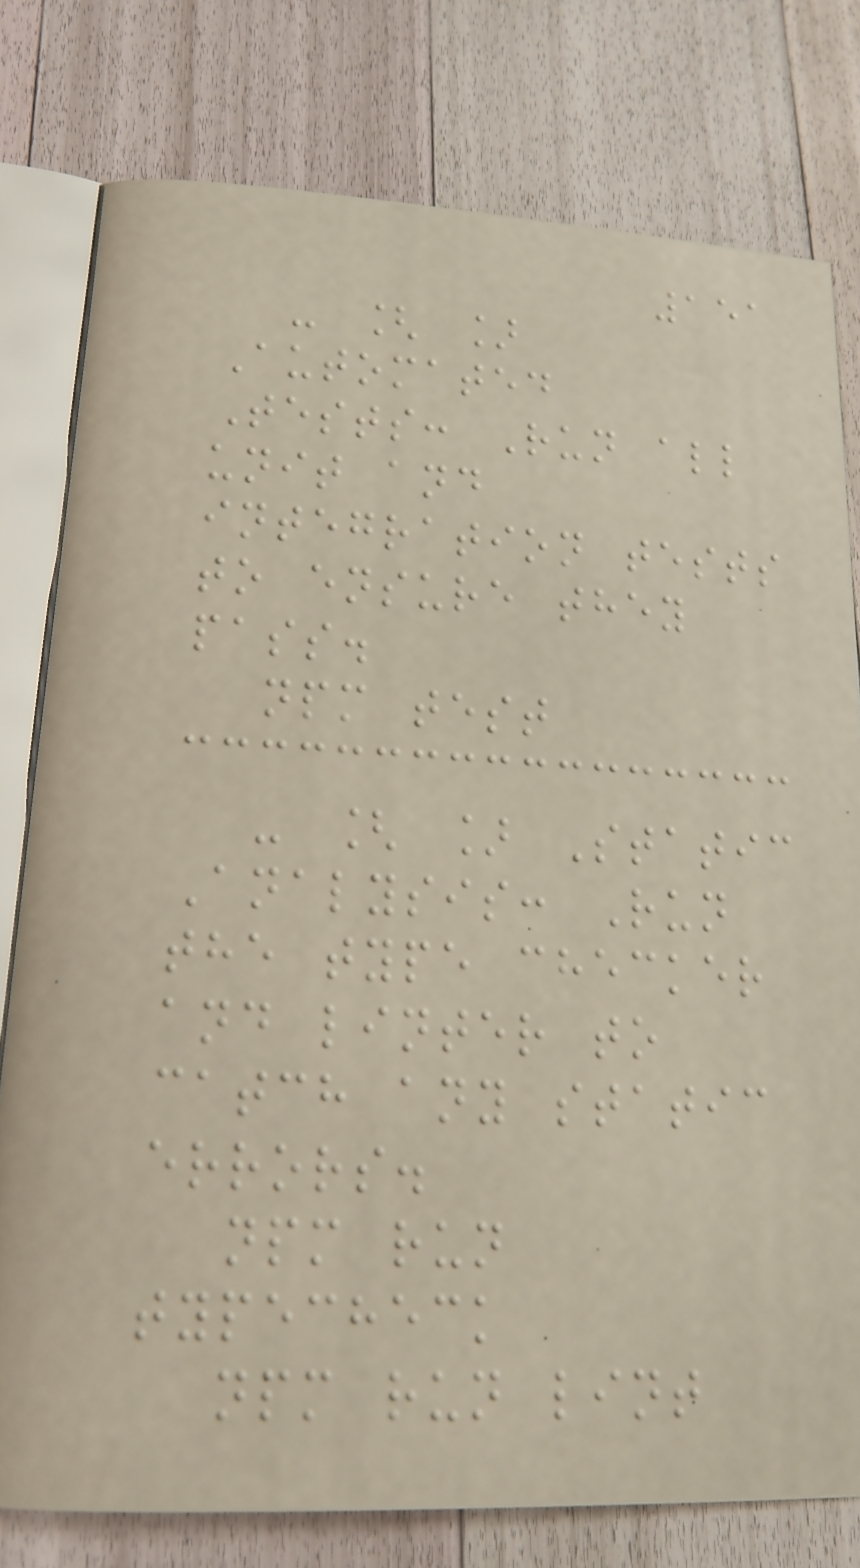151
- [ ]
Automated
Tests: Run all
unit and
integration tests
to ensure they
pass.
npm test
- [ ] Static
Analysis: Run
the type checker
and linter to
catch any static
errors.
npm run
typecheck
npm run lint
